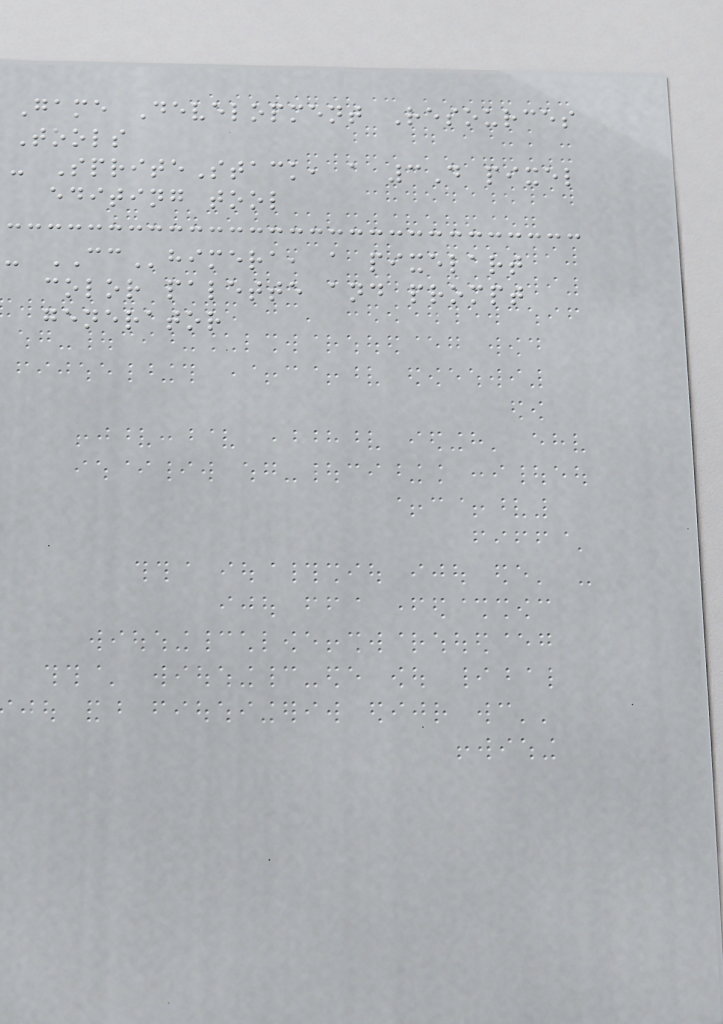Game Development Resources
Tools
- SpriteStack, a 3D pixel
editing tool
- CChimera, a pixelart
color palette and prompt
generator
